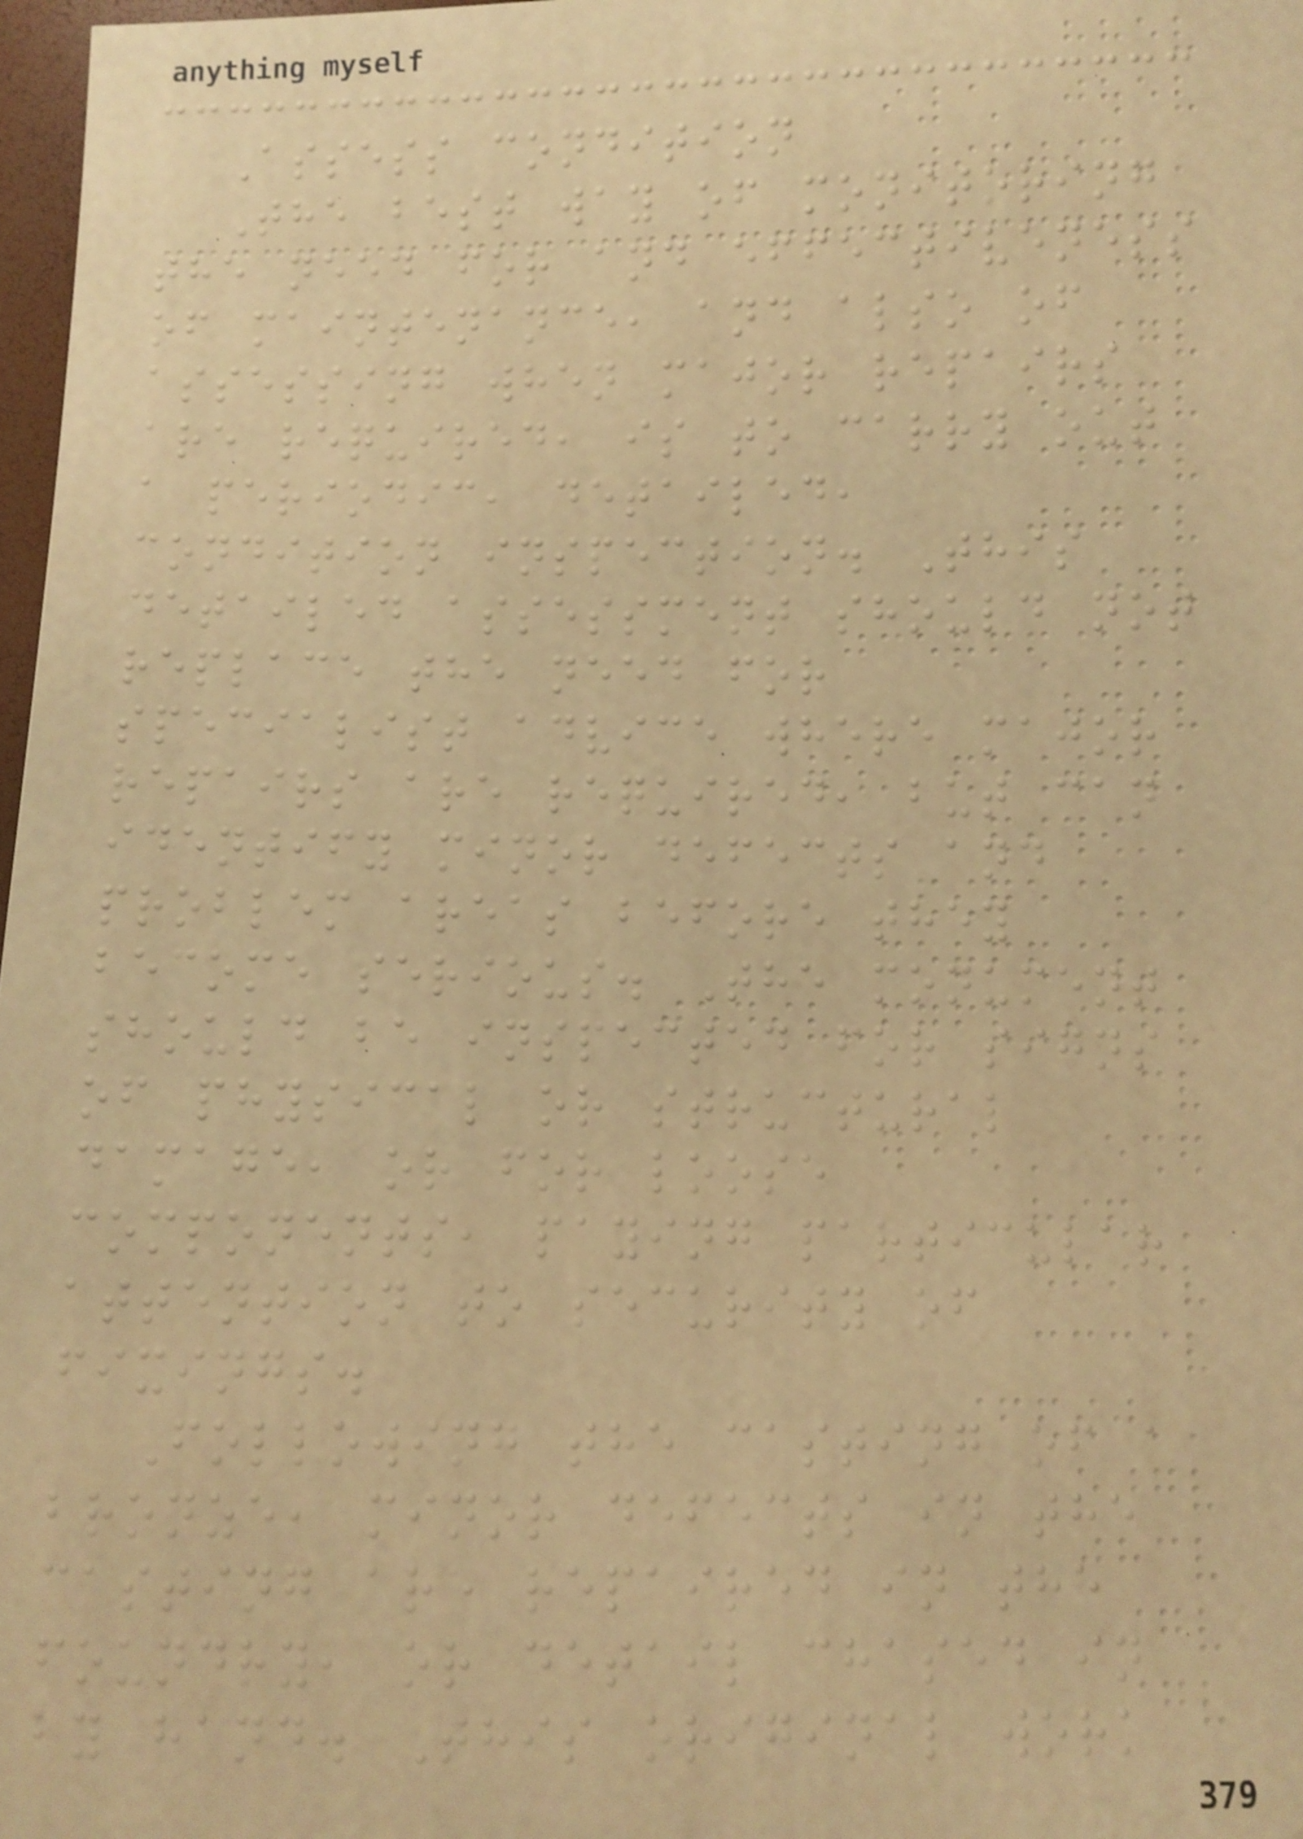Assess condition
The best way of monitoring
the need for and effectiveness
of maintenance, and also of
assessing when major repairs
are required, is to carry out
a periodic, detailed,
condition inspection. This
detailed assessment should not
replace the need for
specialist advice where major
repairs are required, but can
identify minor defects and
problem areas before they
become serious. The monument
should be inspected for signs
of physical or structural
damage, or for loose
components, paying particular
attention to security of
fixings.
Following the casting of a
bronze, minor defects in the
casting are repaired in the
foundry, or detail chased in
by hand. This original work
